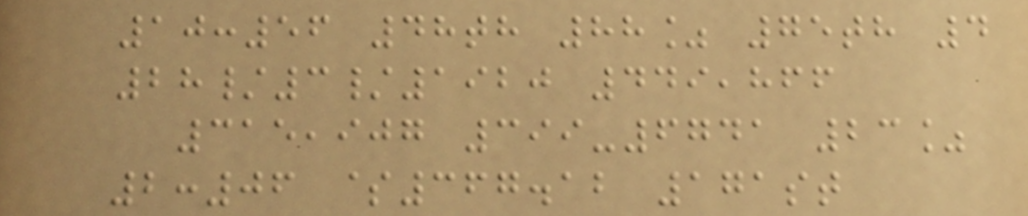10:56 48th 88% 75th 4
28/3/1920 449,866
315,907 399-6741 23%
2:06 $367.12 171st
